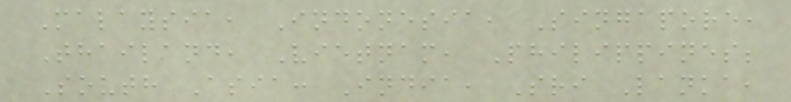Malaysia, Indonesia, Singapore,
Thailand, Vietnam, Philippines;
South Asia: India, Sri Lanka,
